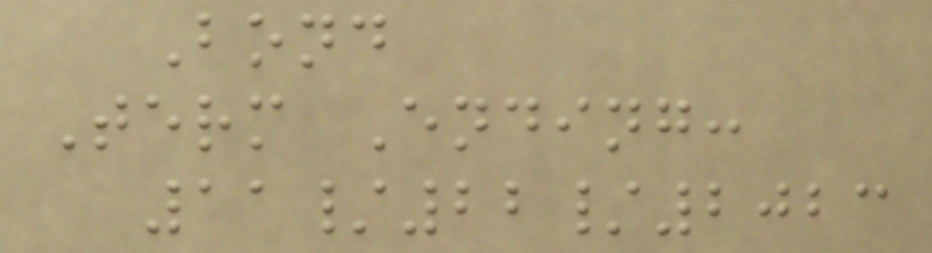Bond
Term Ending:
11/22/2023
